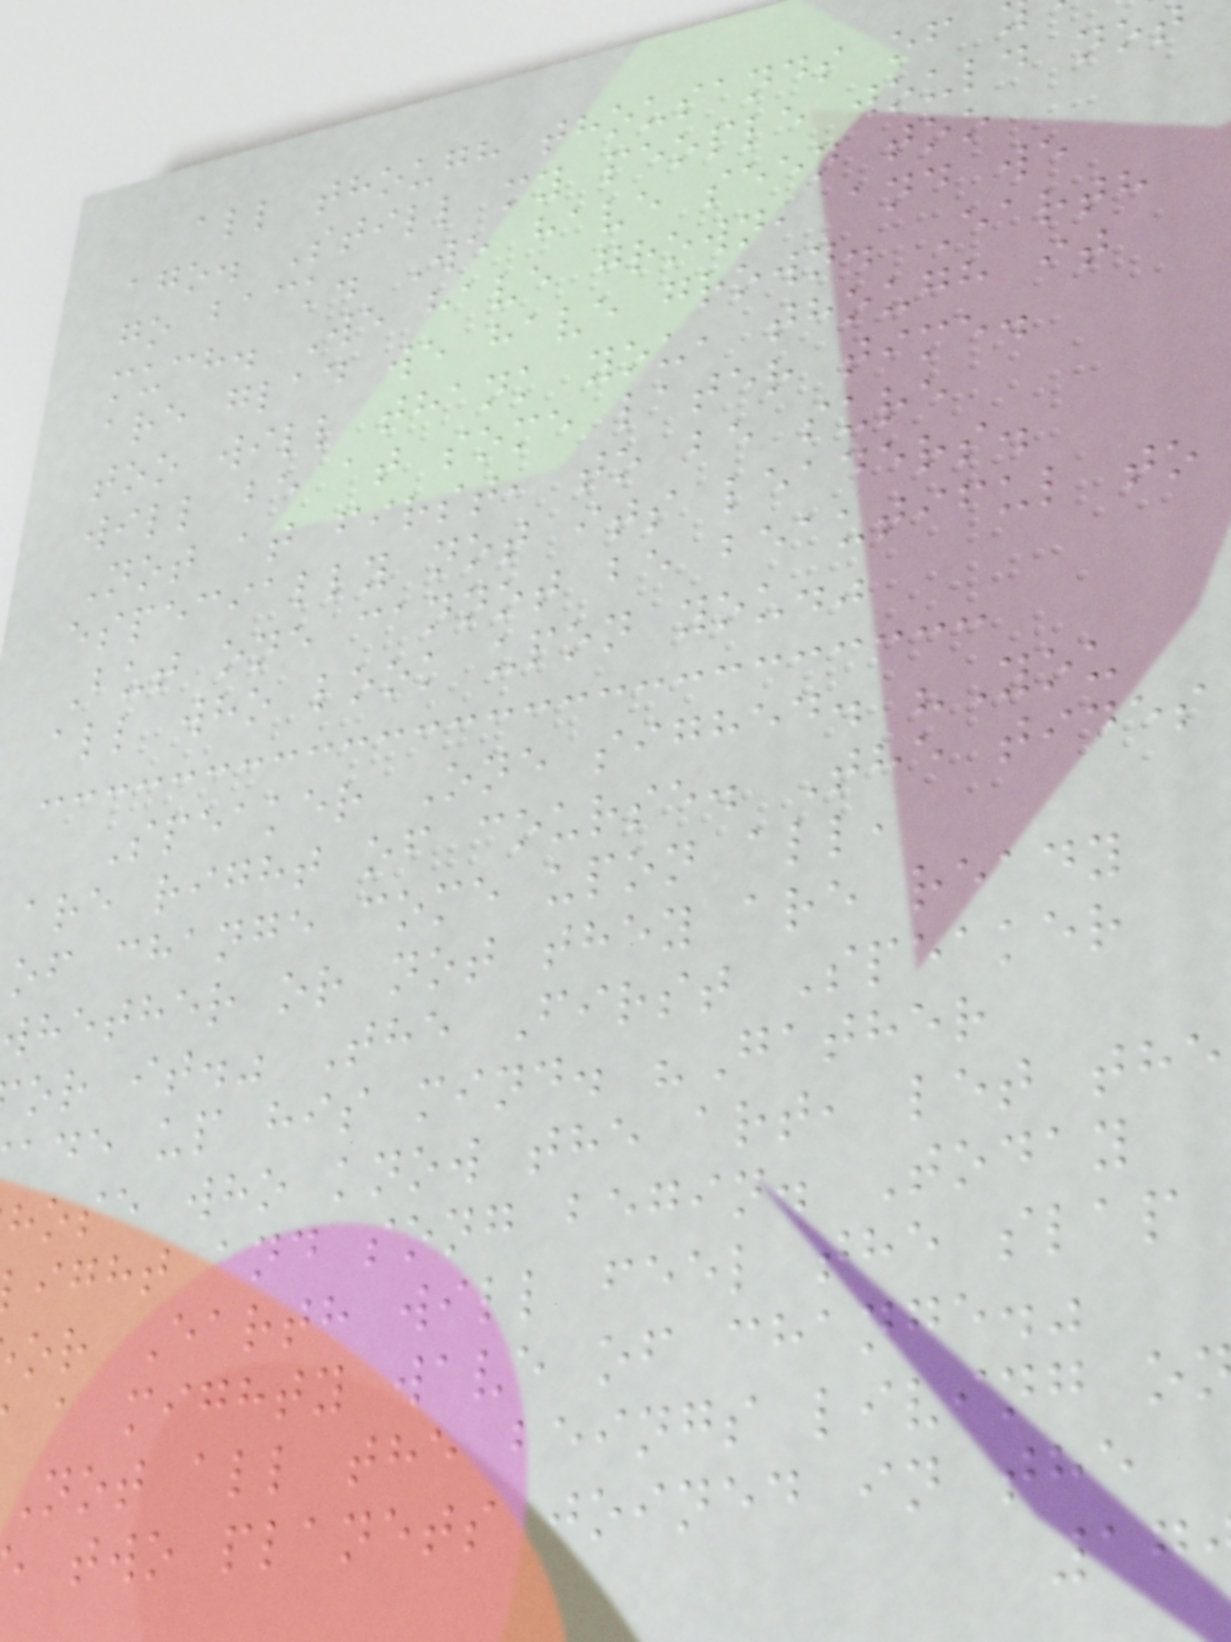all though thousands of
ago. Still my people would not
go back. We have seen too
much. We have grown, and we
are glad we have grown. Earth
too will thank you, though it
will be at some later time.
Not at first, to be sure
especially not its leaders.
But one cannot be beautiful to
all who look upon you."
Speaker One sighed. "You
are right of course. The tides
of change come upon all,
whether or not they are ready
or it." The First Speaker
ade up his mind. "Gather
hose who know the art, let the
ight and song begin. Today
or Earth will feel the slap
a mighty wave of change."
Not all the beings living o
two planets joined in the
